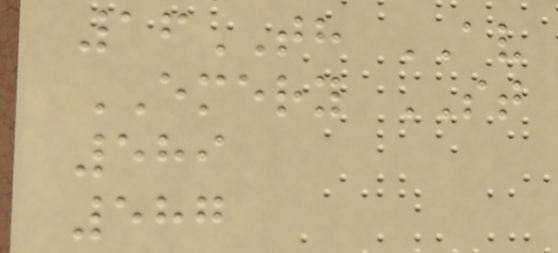16TH AV
EMERY ST
589
587
